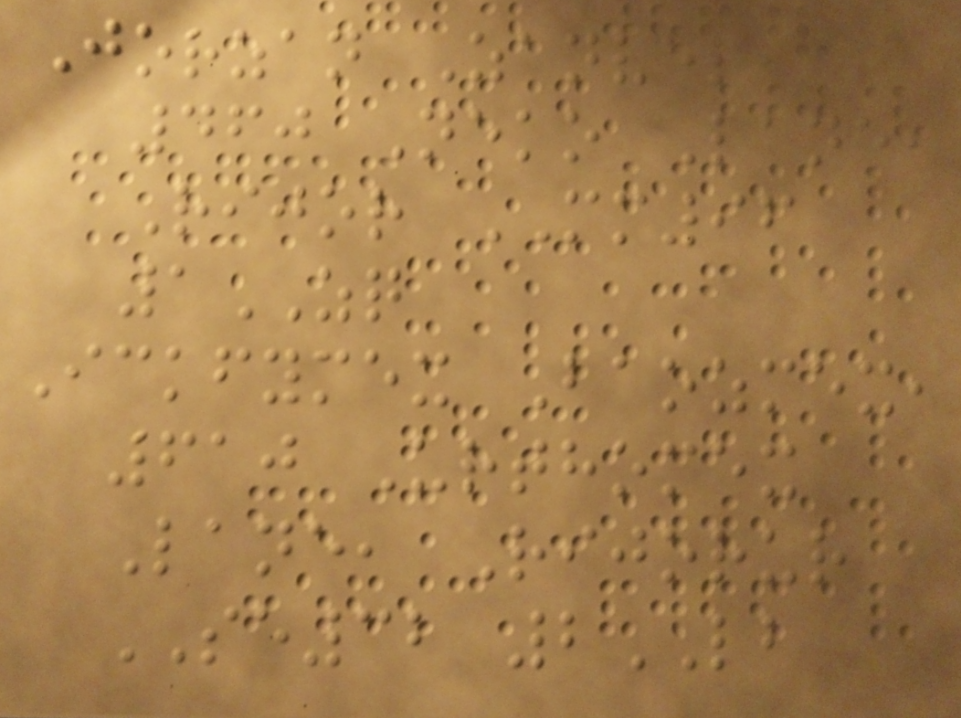Jorzan Zanvel,
460 Neko Lane,
Rijor MM96
1ZQ
Ickfymex Baozmex,
610 Urthomex
Lane, Rijorur
SE32 2LB
